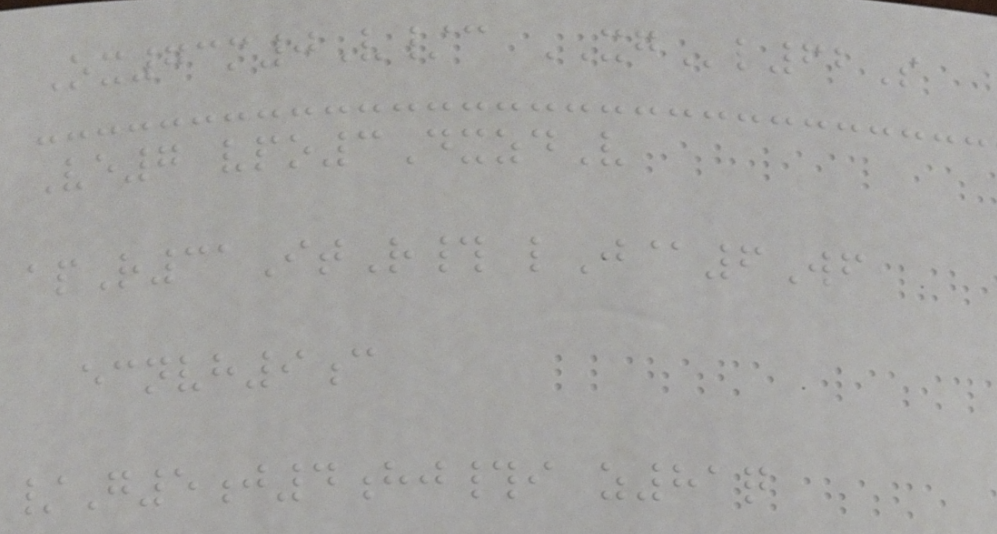Ox73m0V/c XGl62S
Ve7 vpo3DxzdV
apR31ItR# lJ@6Wf
ecnvh9c
/G5j4hj#i z81q
